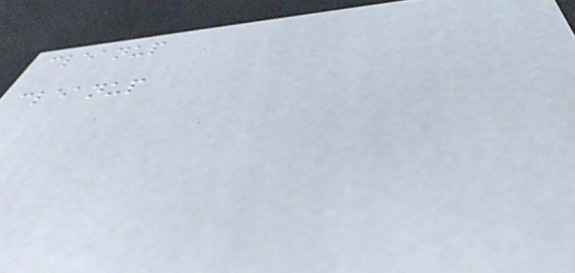cleanup
cleanup
